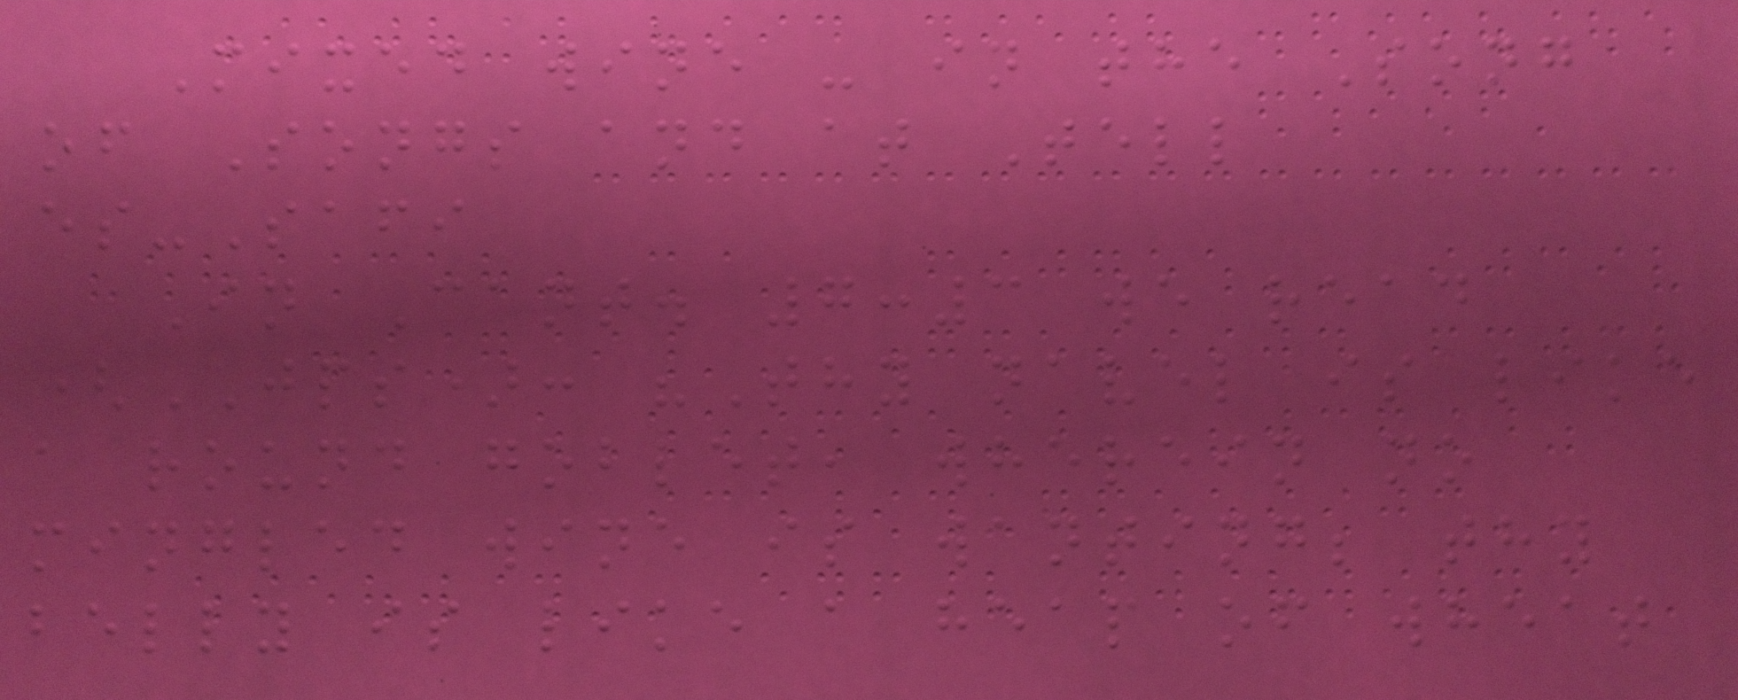Mixed wine - in the Song
of Songs and at Tell
es-Safi
In Cant. 7:3 we read
(JPS): "Thy navel is like
a round goblet, wherein no
mingled wine is wanting; thy
belly is like a heap of wheat
